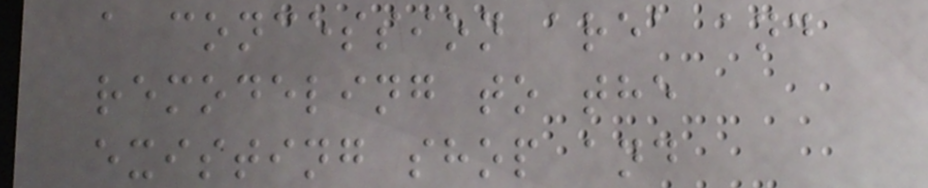a concession area and
remodeling to the
existing shop and
